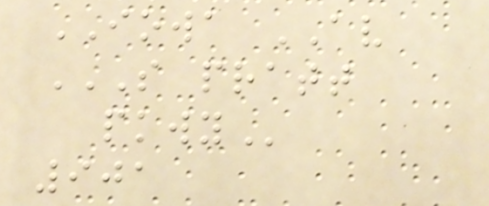IOWA AV
S PRATT
PKWY
901
